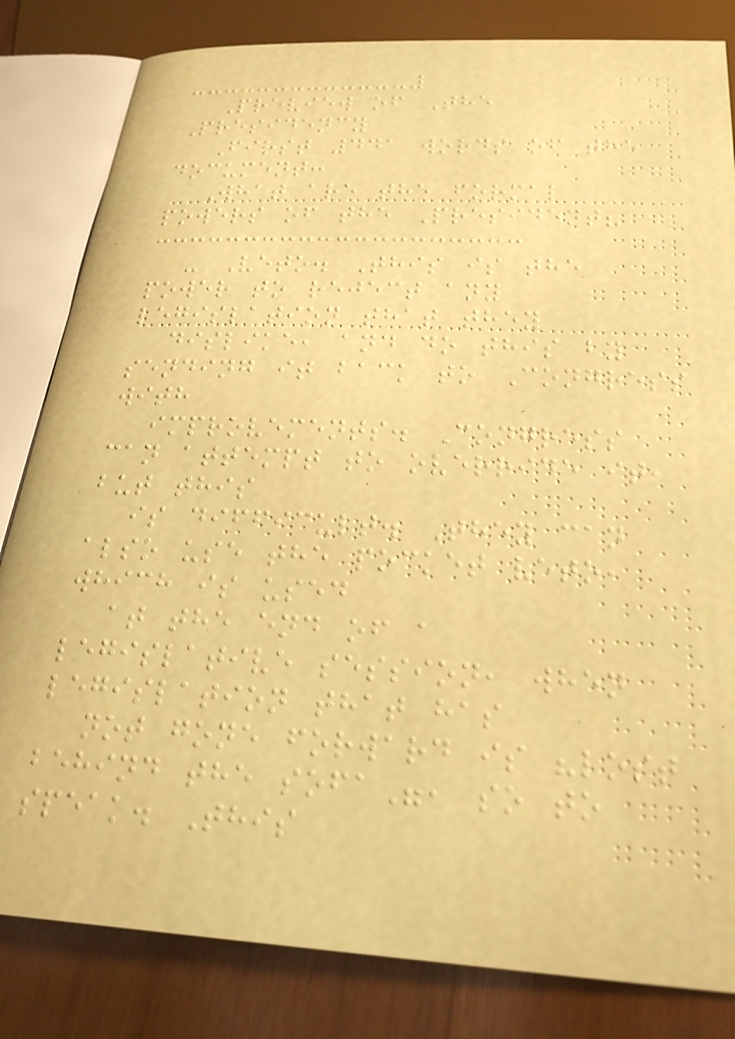Preview of The
Presidency
First 441 words of the
document:
What are the formal
powers of the President?
- Veto. This is the
power to reject any
legislation that they
dislike, and do this by
sending it back to Congress
with
improvements. Congress
can attempt to override it,
but this
is difficult. They can
also use the pocket veto,
which is used
at the end of a
legislative session, when
legislation that has
not gone forward is "lost
behind the sofa", so to
speak. This
